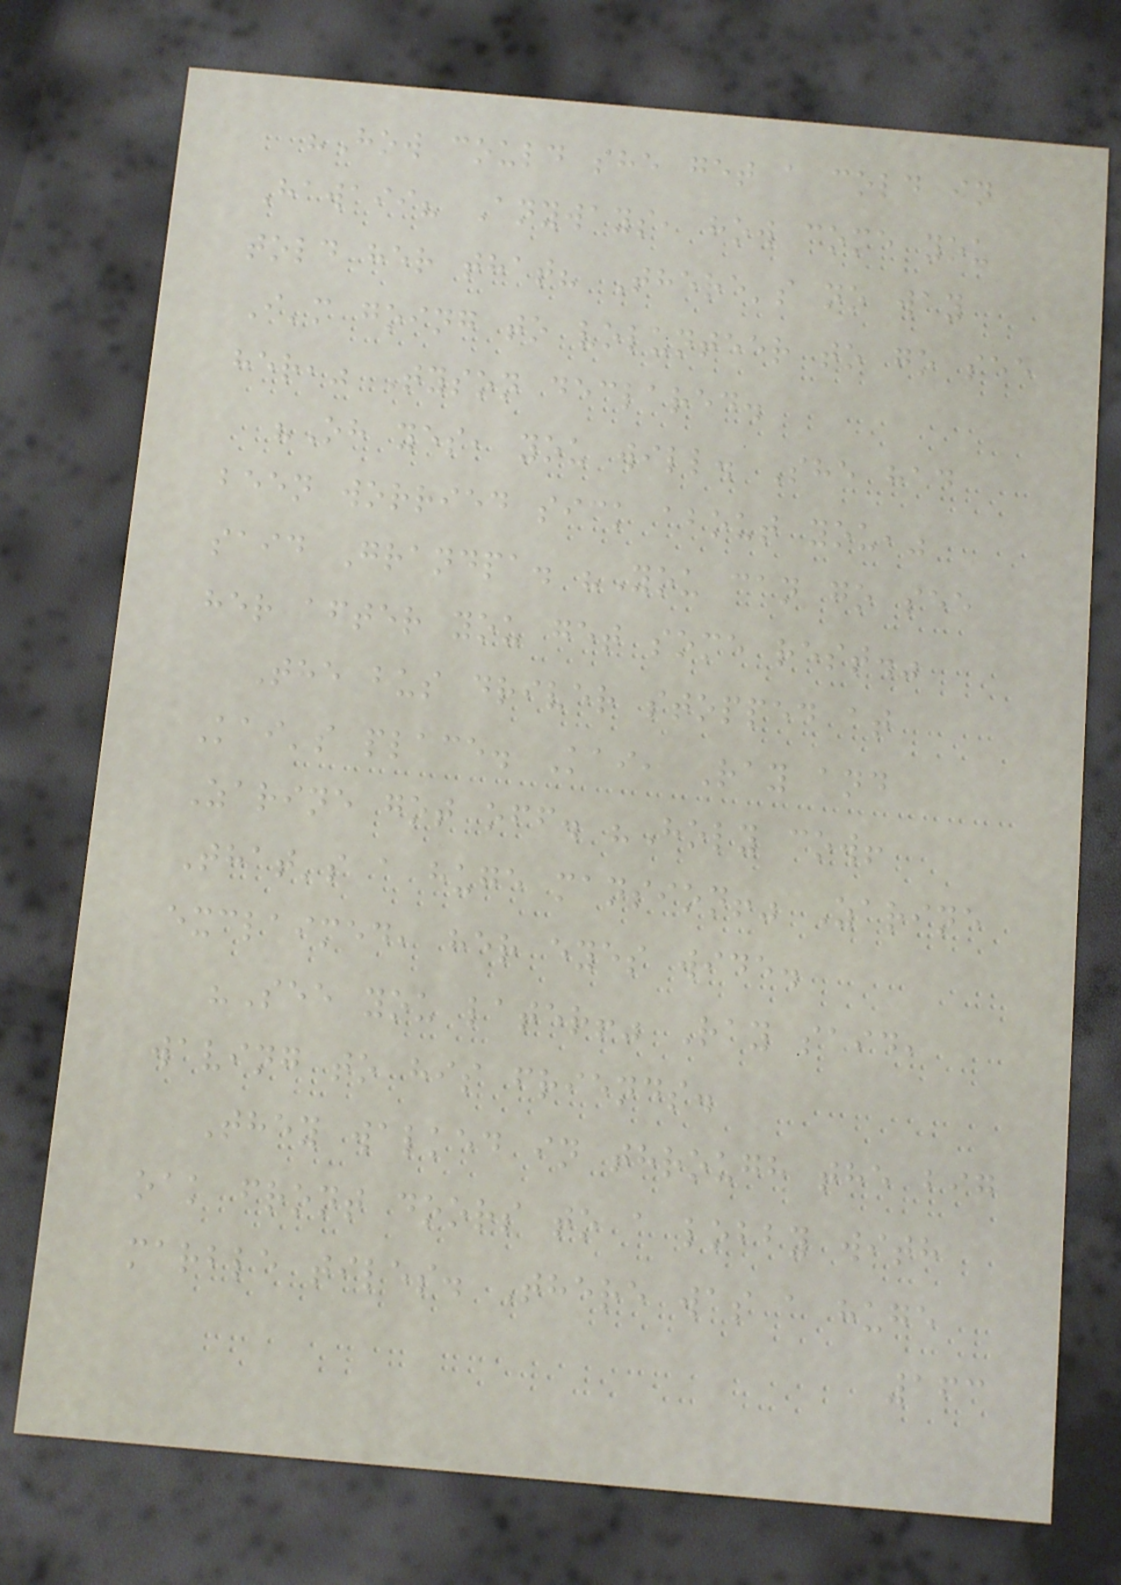"How could she get a cold in
Hawaii? Anyways, how come you
told her that? There's no way
I'm going to volunteer to go see
her," Tyson declared.
"Oh yes, you will. She had
been worried sick about you,"
said Grandpa. "You can go see
her after you get some rest."
The bus driver stopped at
Kai's place. Kai, Ray and
Zarine got off. "Holy cow!
That's a huge mansion!" Zarine
exclaimed, her eyes wide.
"See you later!" Ray said,
waving to his friends.
They walked in through the big
oak front doors to a lobby with
marble tiles. There was a huge
163
